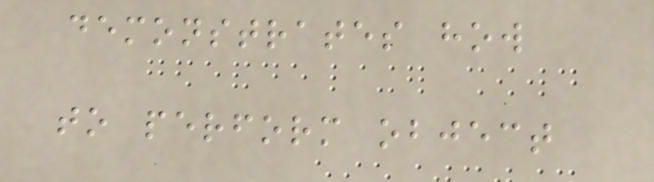demonstrates how
to perform object
